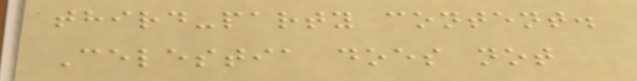third-party content.
Celestia does not
